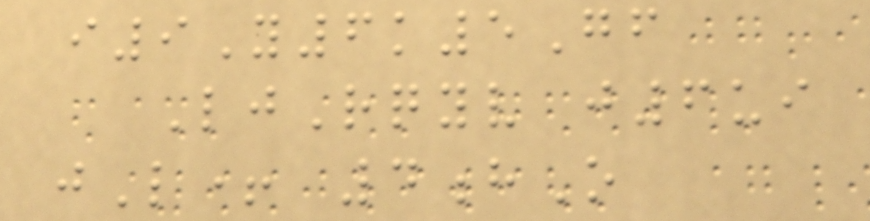i9Y6k5Gf
LjRqyv j6ui
jL+ 4hO
